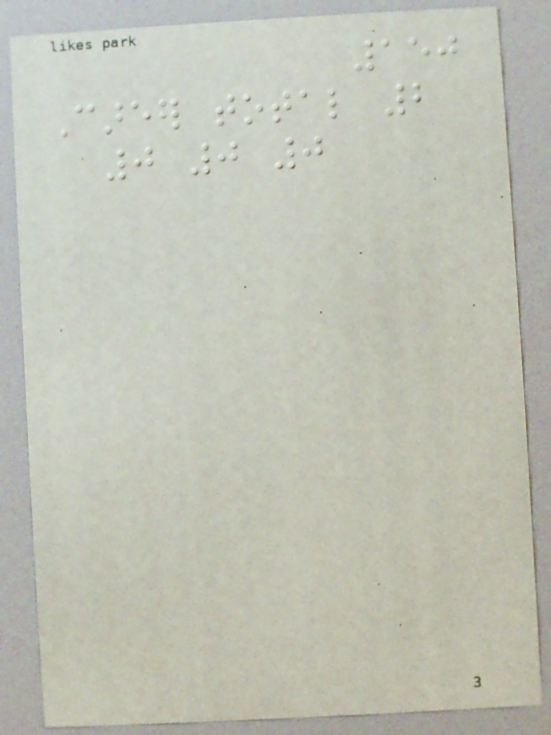150
Career total 2
0 0 0
